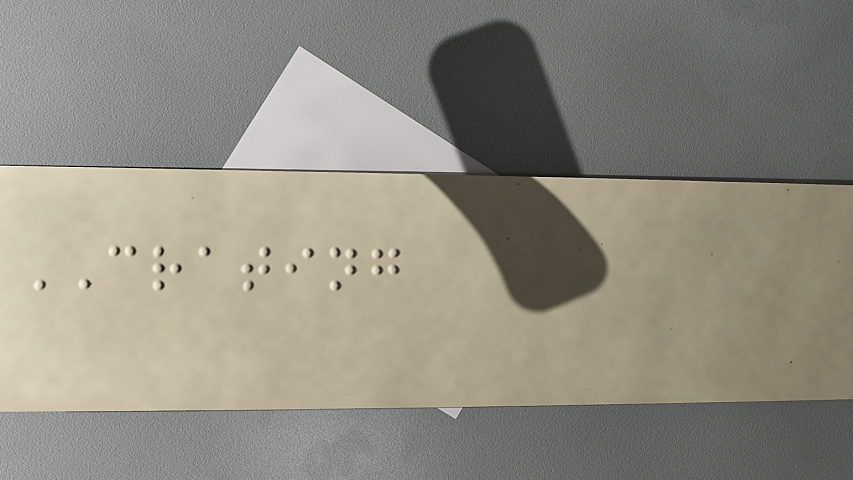CRATING
